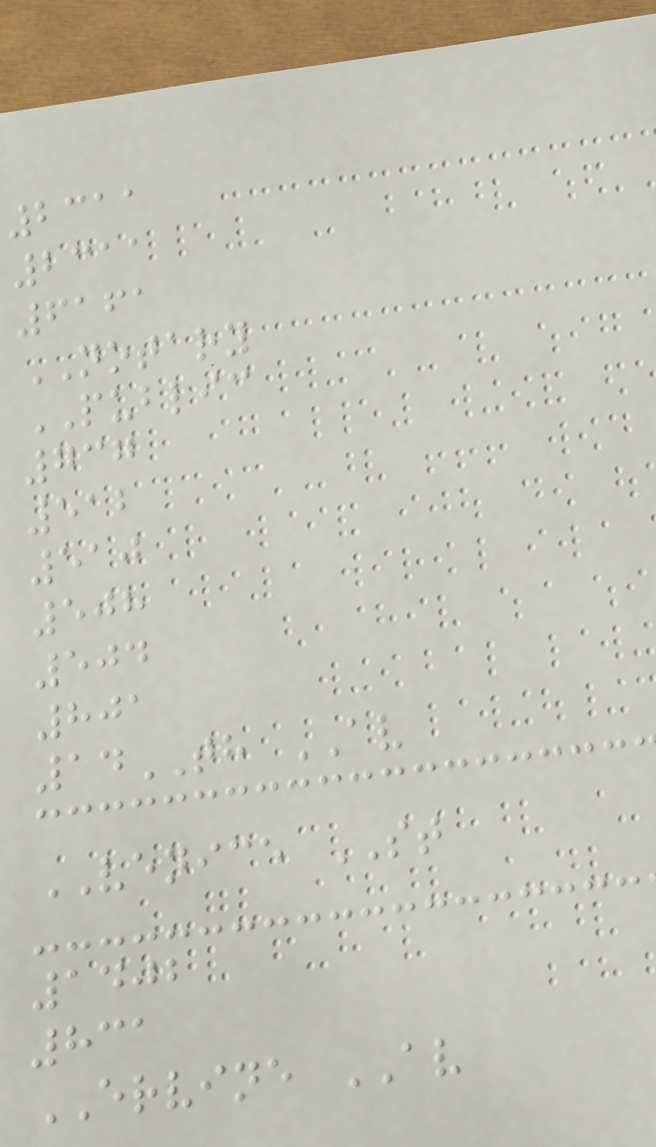2311
2311
6161
NOTARY
PUBLIC
737
512
510
508
504
801
14TH AV
VENICE ST
1402
831
ERVINE AV
